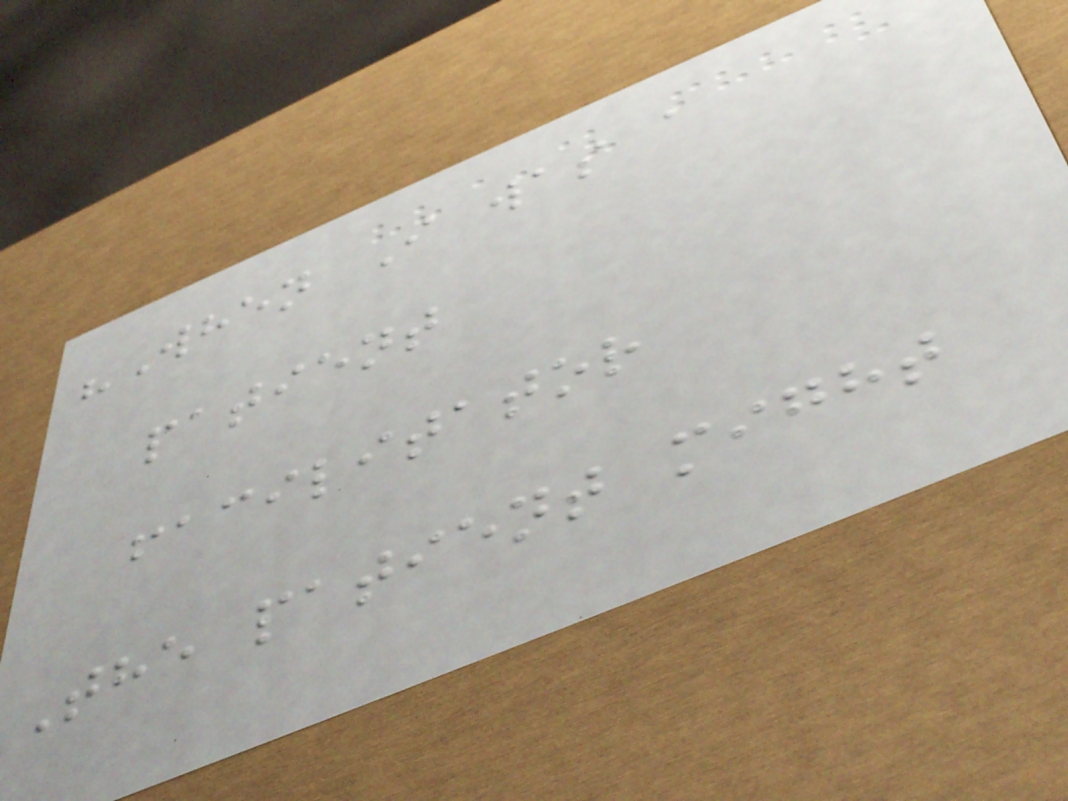"When I was a
patient
facilitator
The patient might
